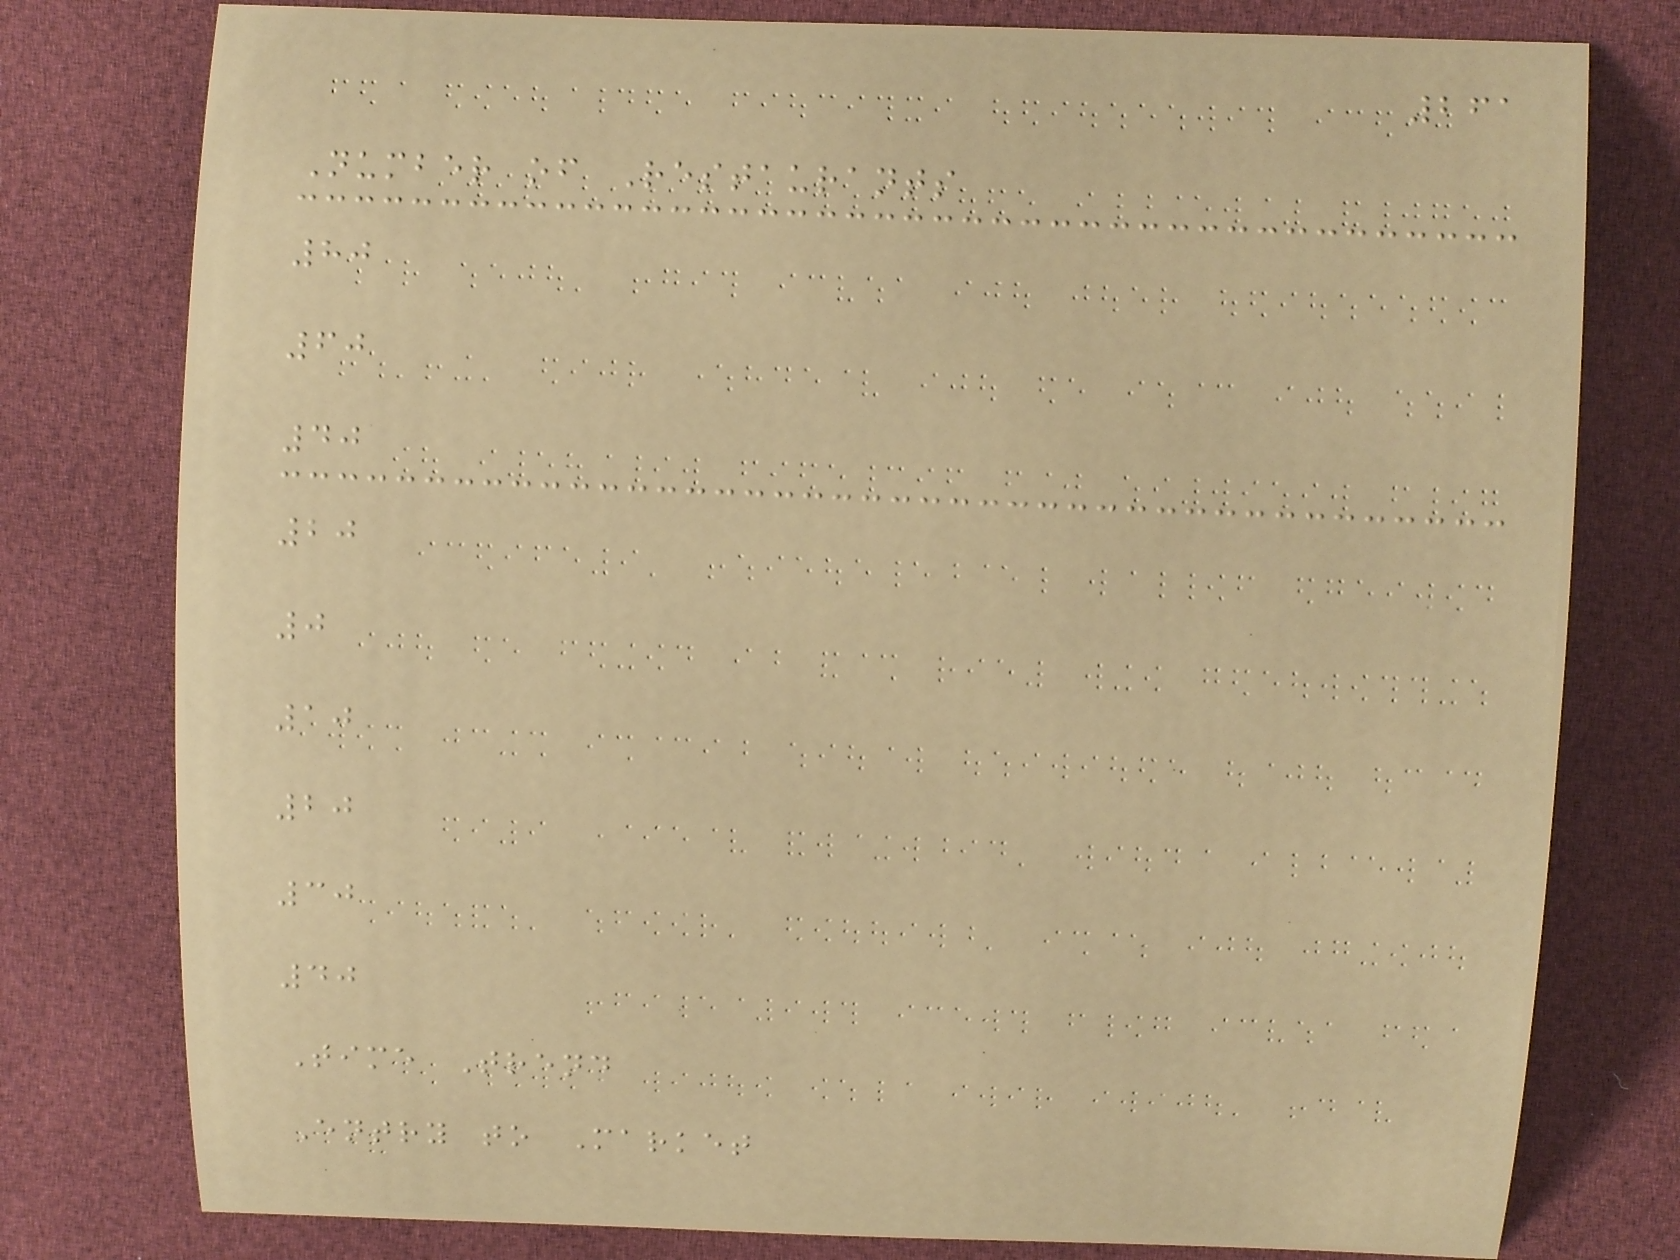261
Number of Restaurants
80
60
40
20
0
10
20
30
40
Time Trend
Entry to Market
